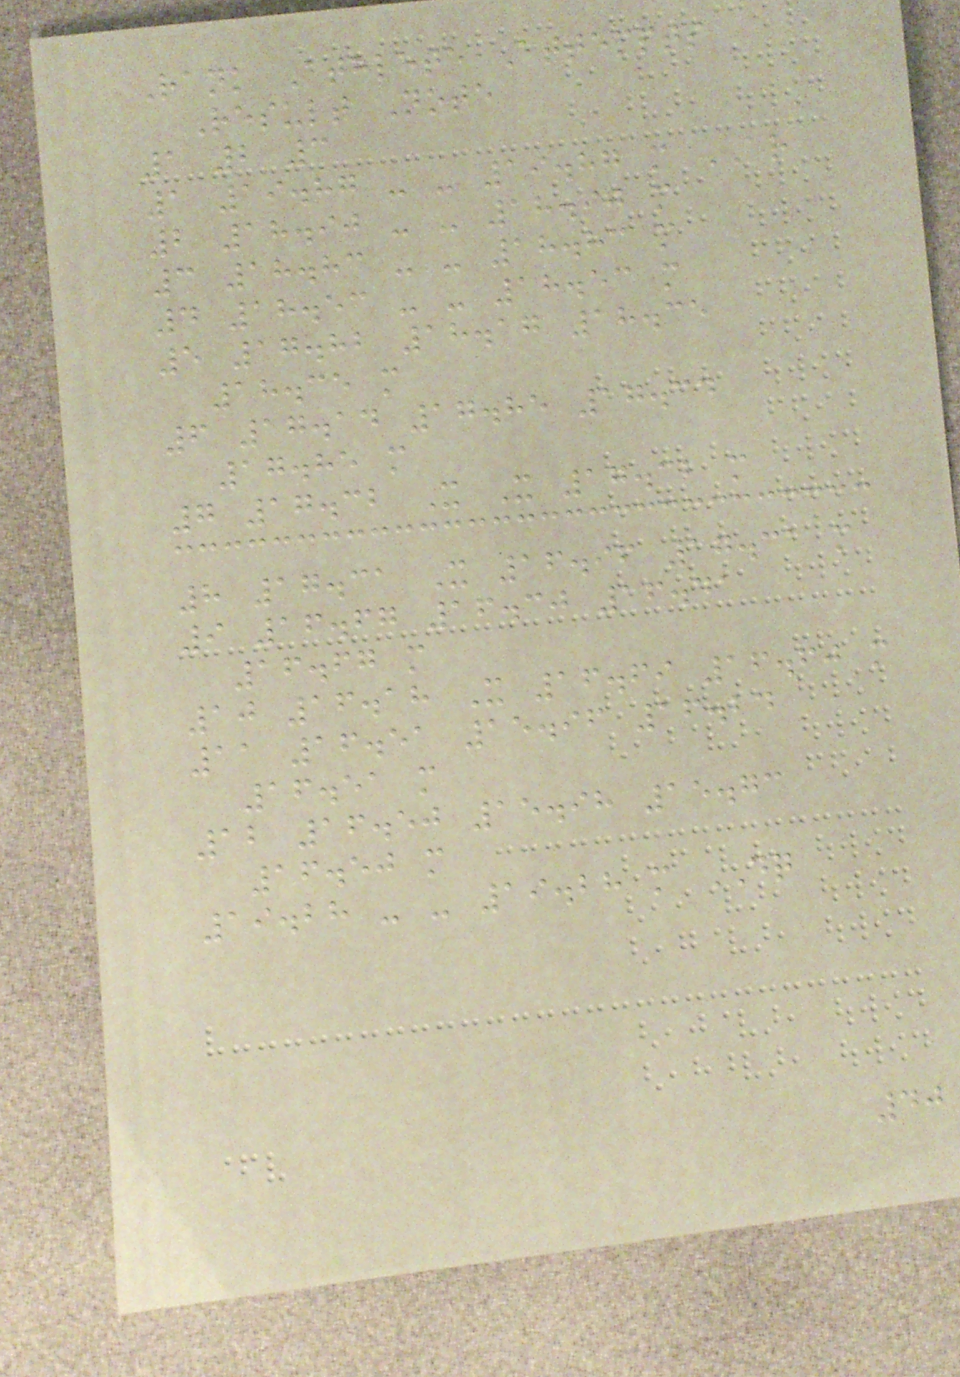Rank Athlete Attempts
Result Note
1 2 3
1 19.87 - - 19.87 m AR
2 18.90 - - 18.90 m
3 18.83 - - 18.83 m
4 18.53 - - 18.53 m
5 17.82 18.17 18.35
18.35 m
6 17.14 17.85 17.34
17.85 m
7 17.32 X X 17.32 m
8 17.31 X 16.96 17.31 m
9 16.67 16.30 16.41
16.67 m
10 16.18 X 16.69 16.60 m
11 16.51 15.96 16.24
16.51 m
12 16.50 15.98 15.73
16.50 m
19.28 - - 19.28 m DQ
40
